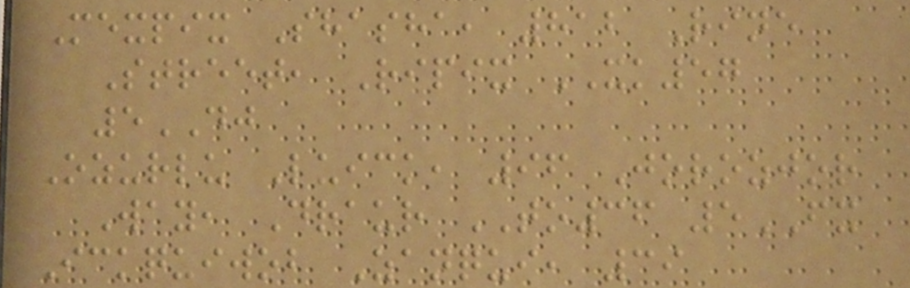Mexpix Shasha, 812 Rine
Street, Ripix XK57
5DJ
Ozurlu Luick, 96 Jorozjor
Way, Draur TO36 5FX
Ickquiwob Zanqui, 39
